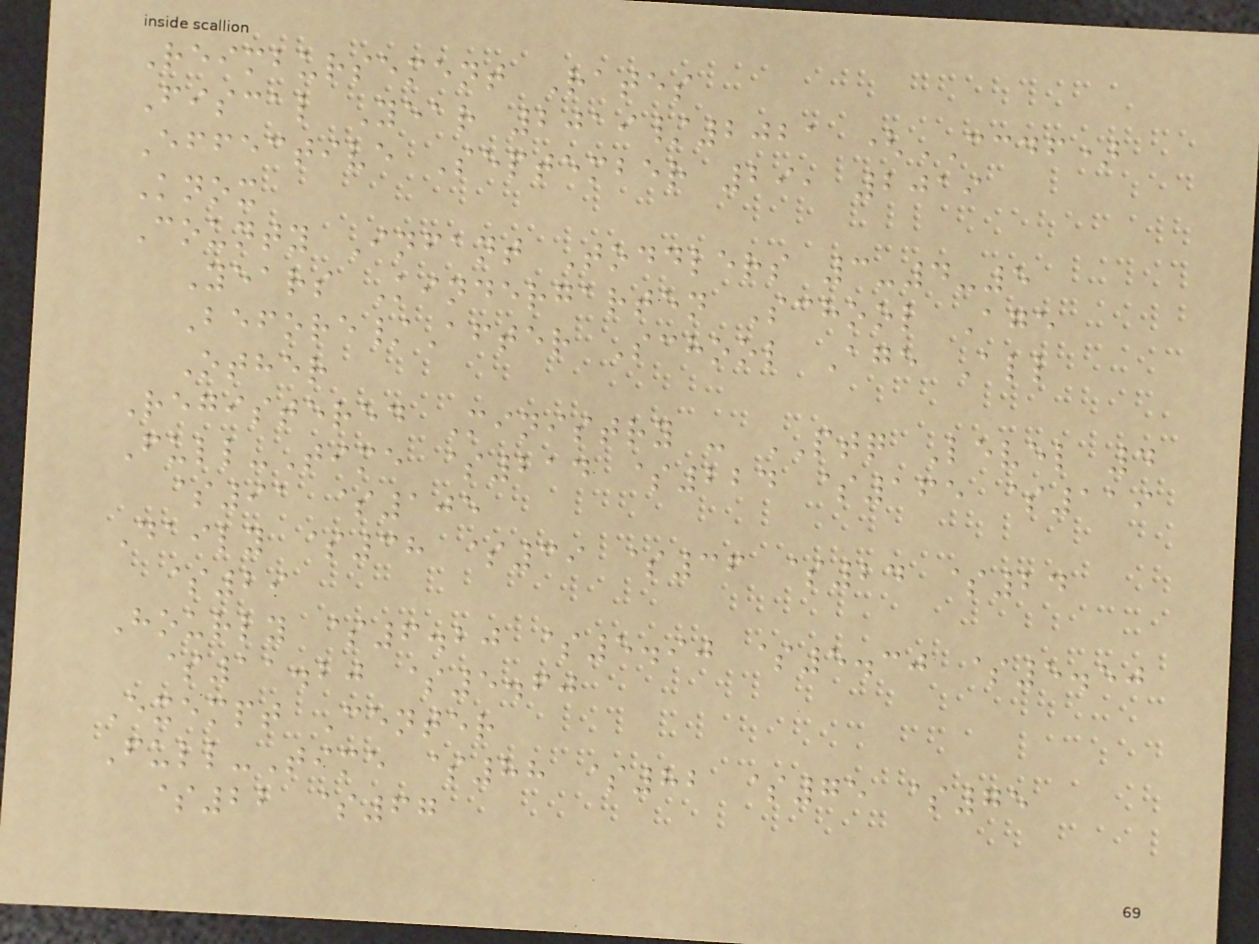Reimbursement Rates
Fiscal Year 2019/2021 (CCDF)
Effective September 29, 2019
Knox
County Infant Toddlers 3-4-5
Years Kindergarten School Age
Before/After School Age All
Other
Registered Ministry - PTQ Level 4
Full-Time $214 $224 $165 $119
$91 $105
Daily $38 $39 $36 $24 $24
$29
Hourly $6.20 $5.90 $5.30 $5.50
$11.20 $5.60
Exempt Center
Full-Time $88 $82 $75 $75
$22 $67
